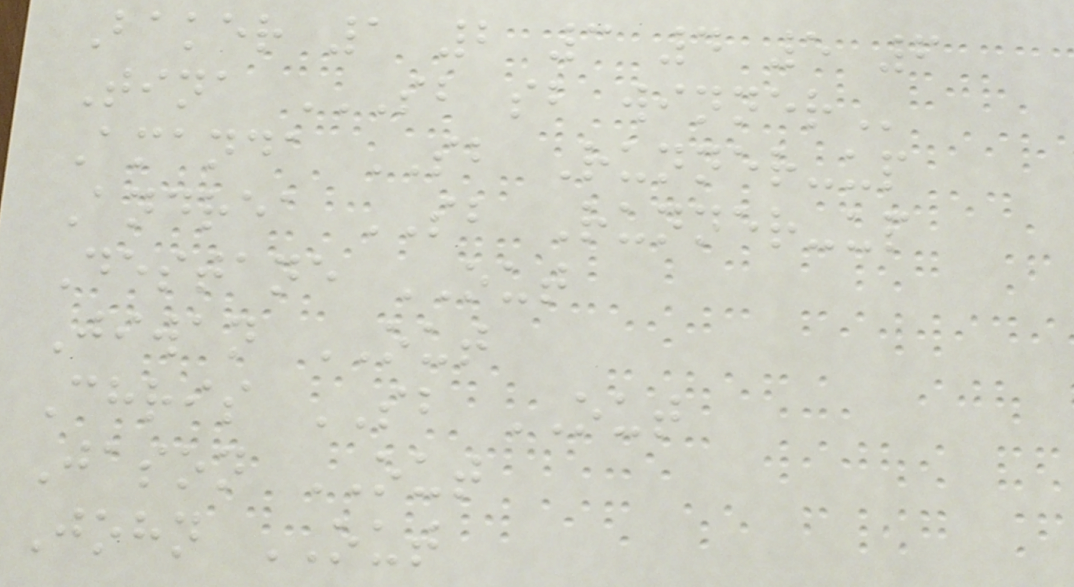Baker 1 2 3 4 5 6
Tina SB SB WINNER
Amanda SB Runner-up
Andrea SB Runner-up
Destane OUT
Jiwan OUT
Chris SB OUT
Jason OUT
John OUT
